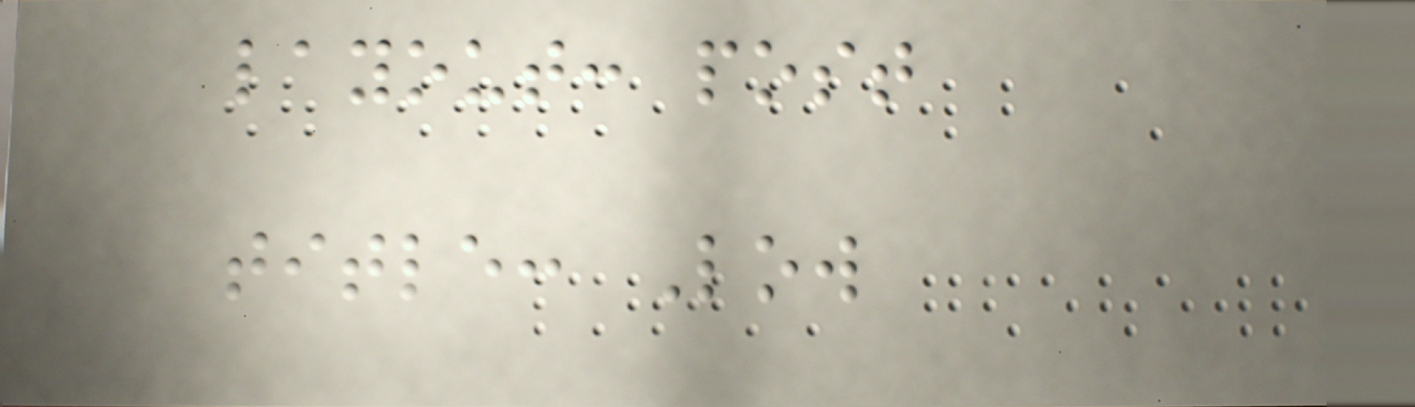layout: post
title: Low
